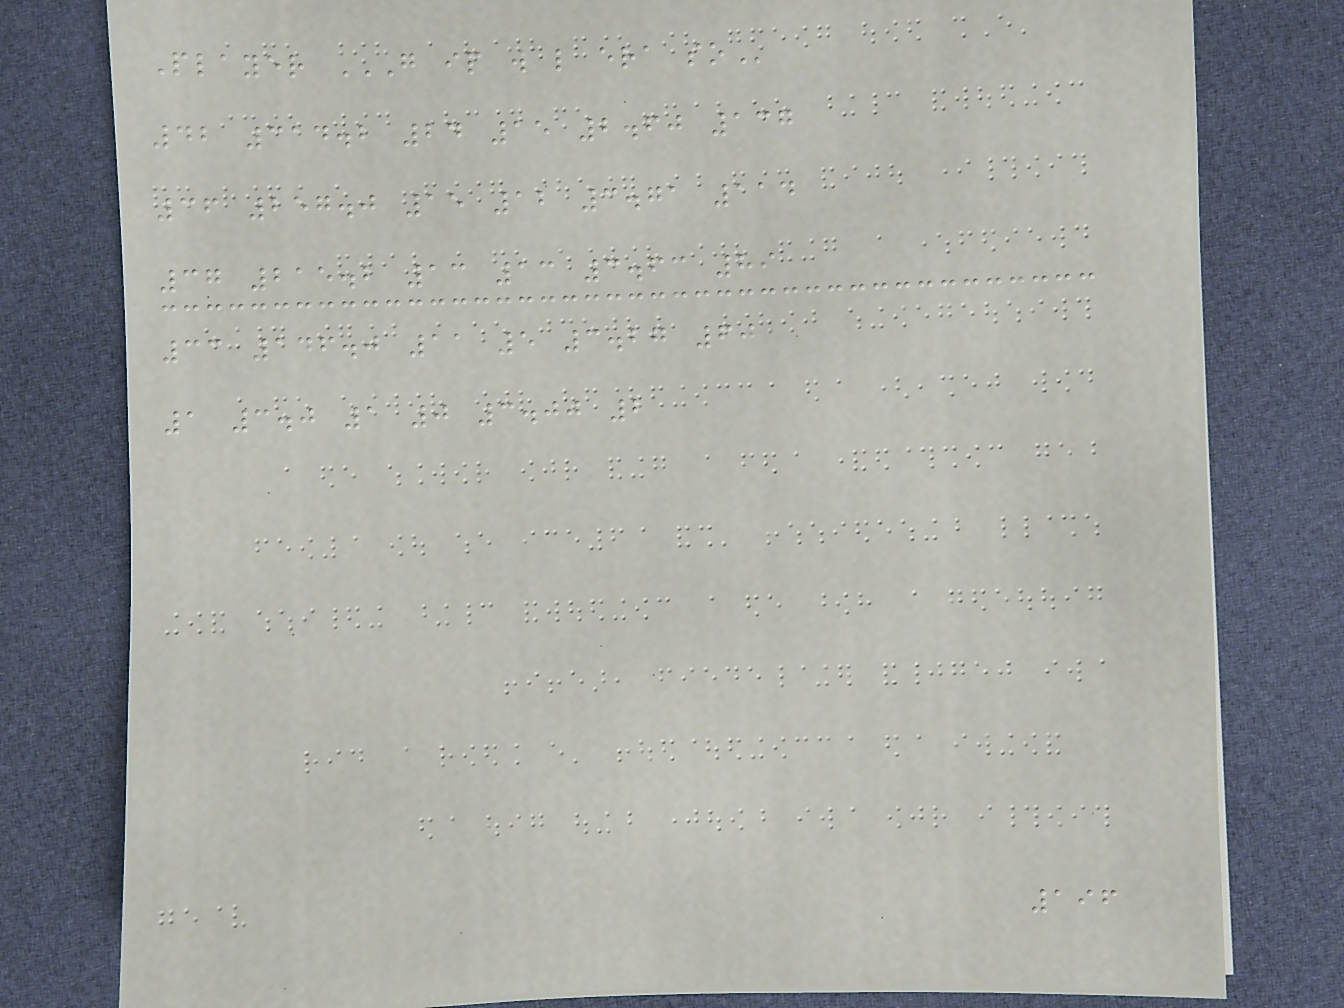Player G IP W L ERA SO
42 314.2 24 15 2.60 137
36 257.0 15 12 3.71 114
37 215.2 13 13 3.63 89
33 146.0 11 5 3.27 60
1 3.0 1 0 3.00 2
196
